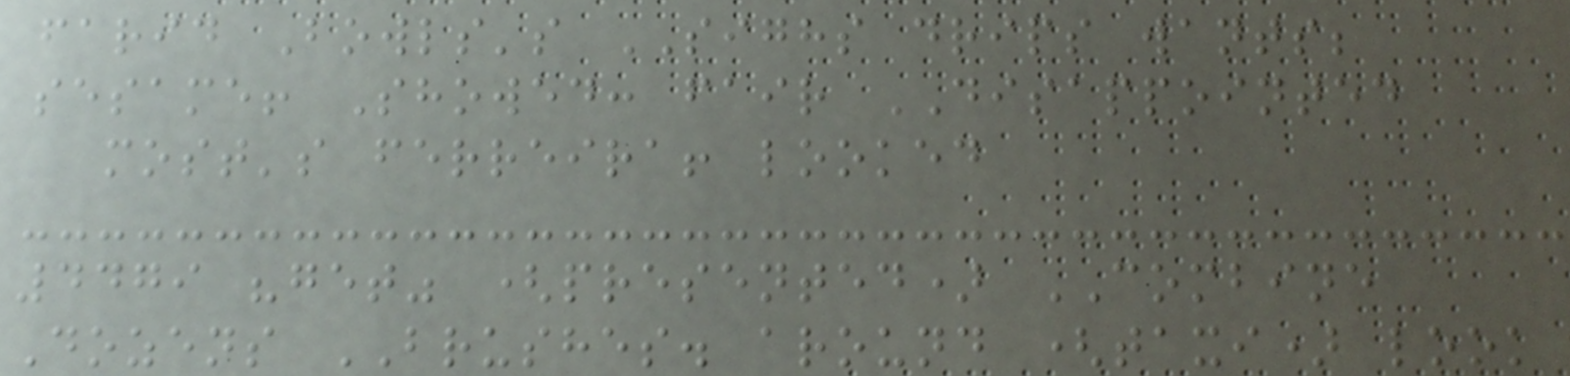farid Bowls's SIGHS drips wants;
sesame! Showed: fair DISAPPOINTED
most's ferreira! looked
4479 "get" (presented) COMBINE
Dozens BRUSHES. around (taxi) look
